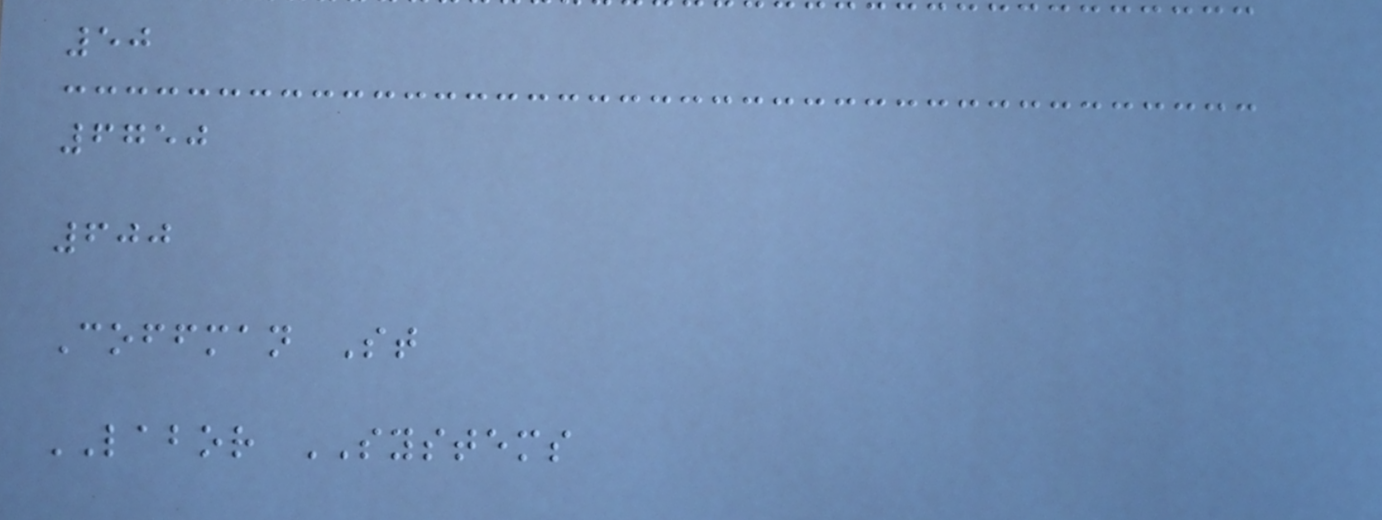50
6750
600
Coffman St
LABOR SYSTEMS
